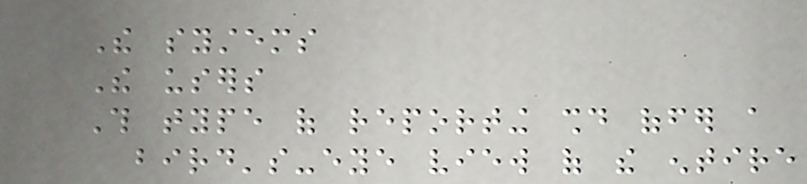The systems
The users
This type of reporting should offer a
bird's-eye view of the entire
